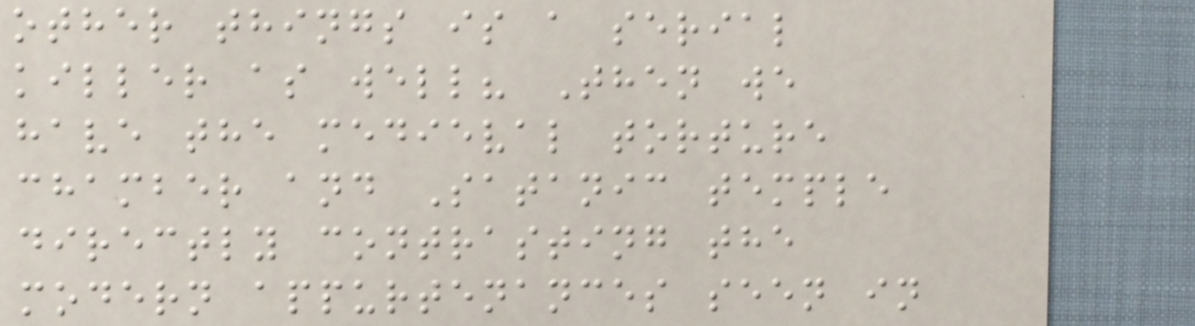other things is a serial
killer as well? Then we
have the medieval torture
chamber and Satanic temple
directly contrasting the
modern appurtenances seen in
